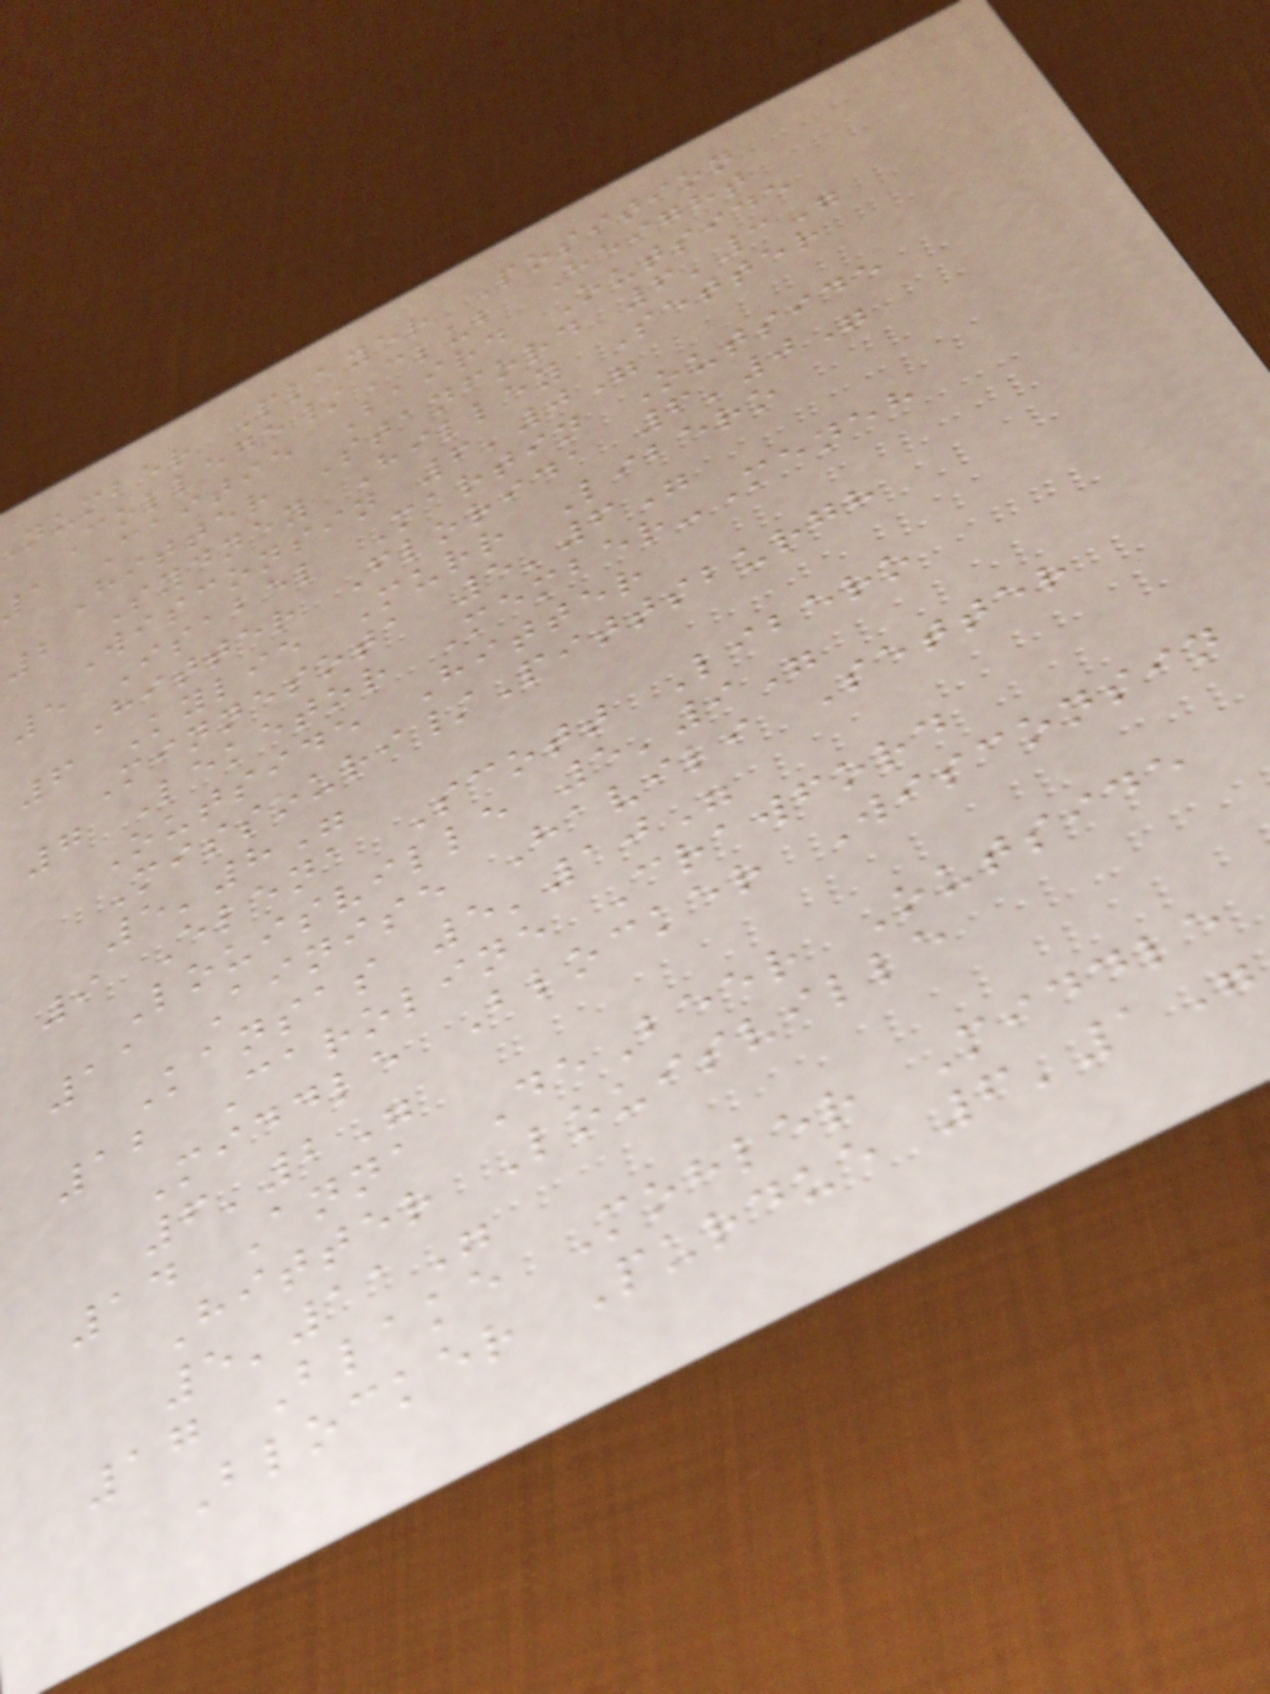number Player Position
College/Club Height
a Caitie Baird Outside
Hitter Stanford 6'3"
2 Sydney Hilley Setter
Wisconsin 6'0"
5 Isabel Martin Outside
Hitter Florida 6'0"
6 Kylie Murr Libero
Minnesota 5'6"
7 Leketor Member-Meneh
Outside Hitter
Missouri/Pittsburgh
5'8"
9 Elena Scott Libero
Louisville 5'9"
11 Ainise Havili Setter
Kansas 5'10"
12 Caroline Crawford
Middle Blocker Wisconsin
6'2"
14 Anna DeBeer Outside
Hitter Louisville
5'11"
17 Blake Mohler Middle
Blocker Purdue 6'1"
